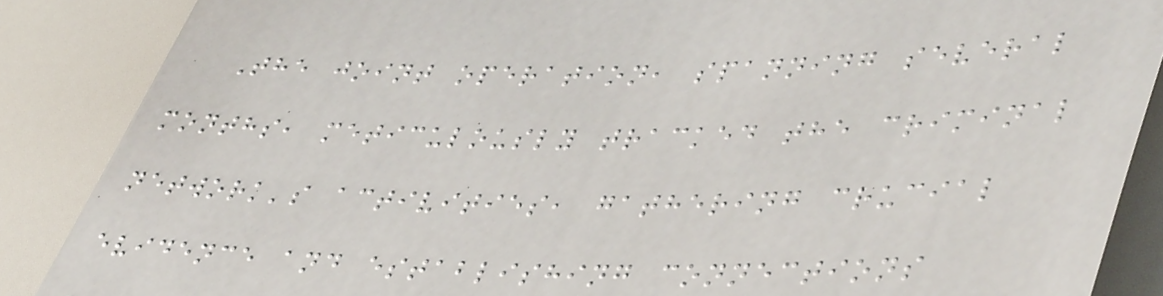The joint operation, spanning several
months, meticulously tracked the criminal
network's activities, gathering crucial
evidence and establishing connections
